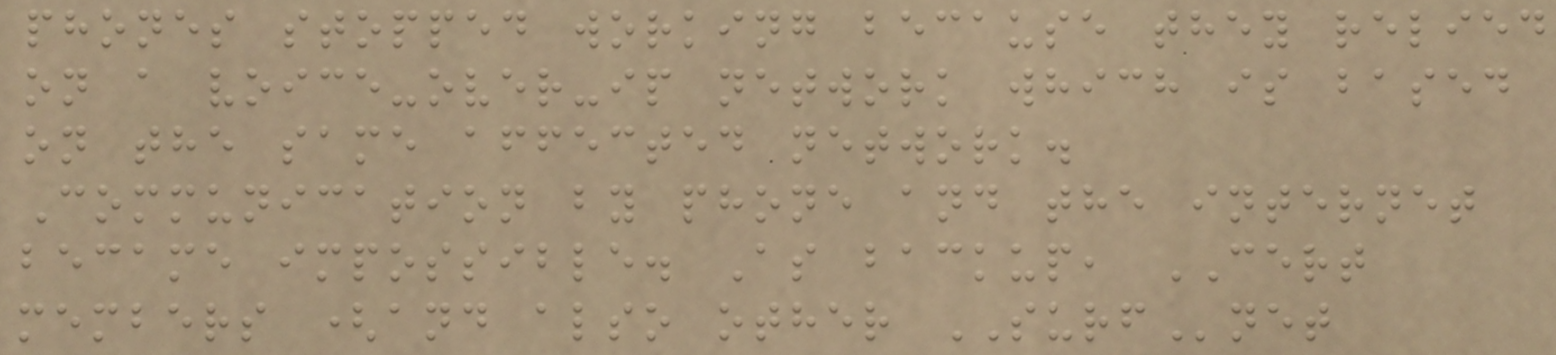phones stopped working because they relied
on a voice-over-ip network which is based
on the same affected network.
Communication by phone and the internet
became impossible. As backup, CERT
members (and also other SURFnet
